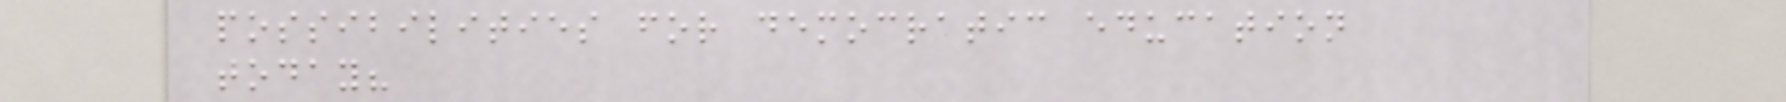possibilities for democratic education
today?
